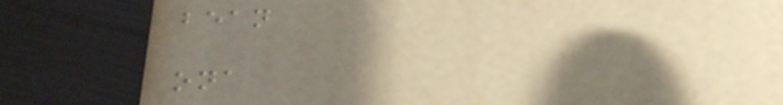bean
ona
